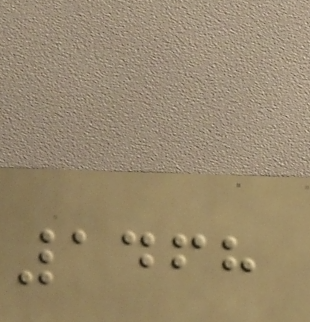1468
